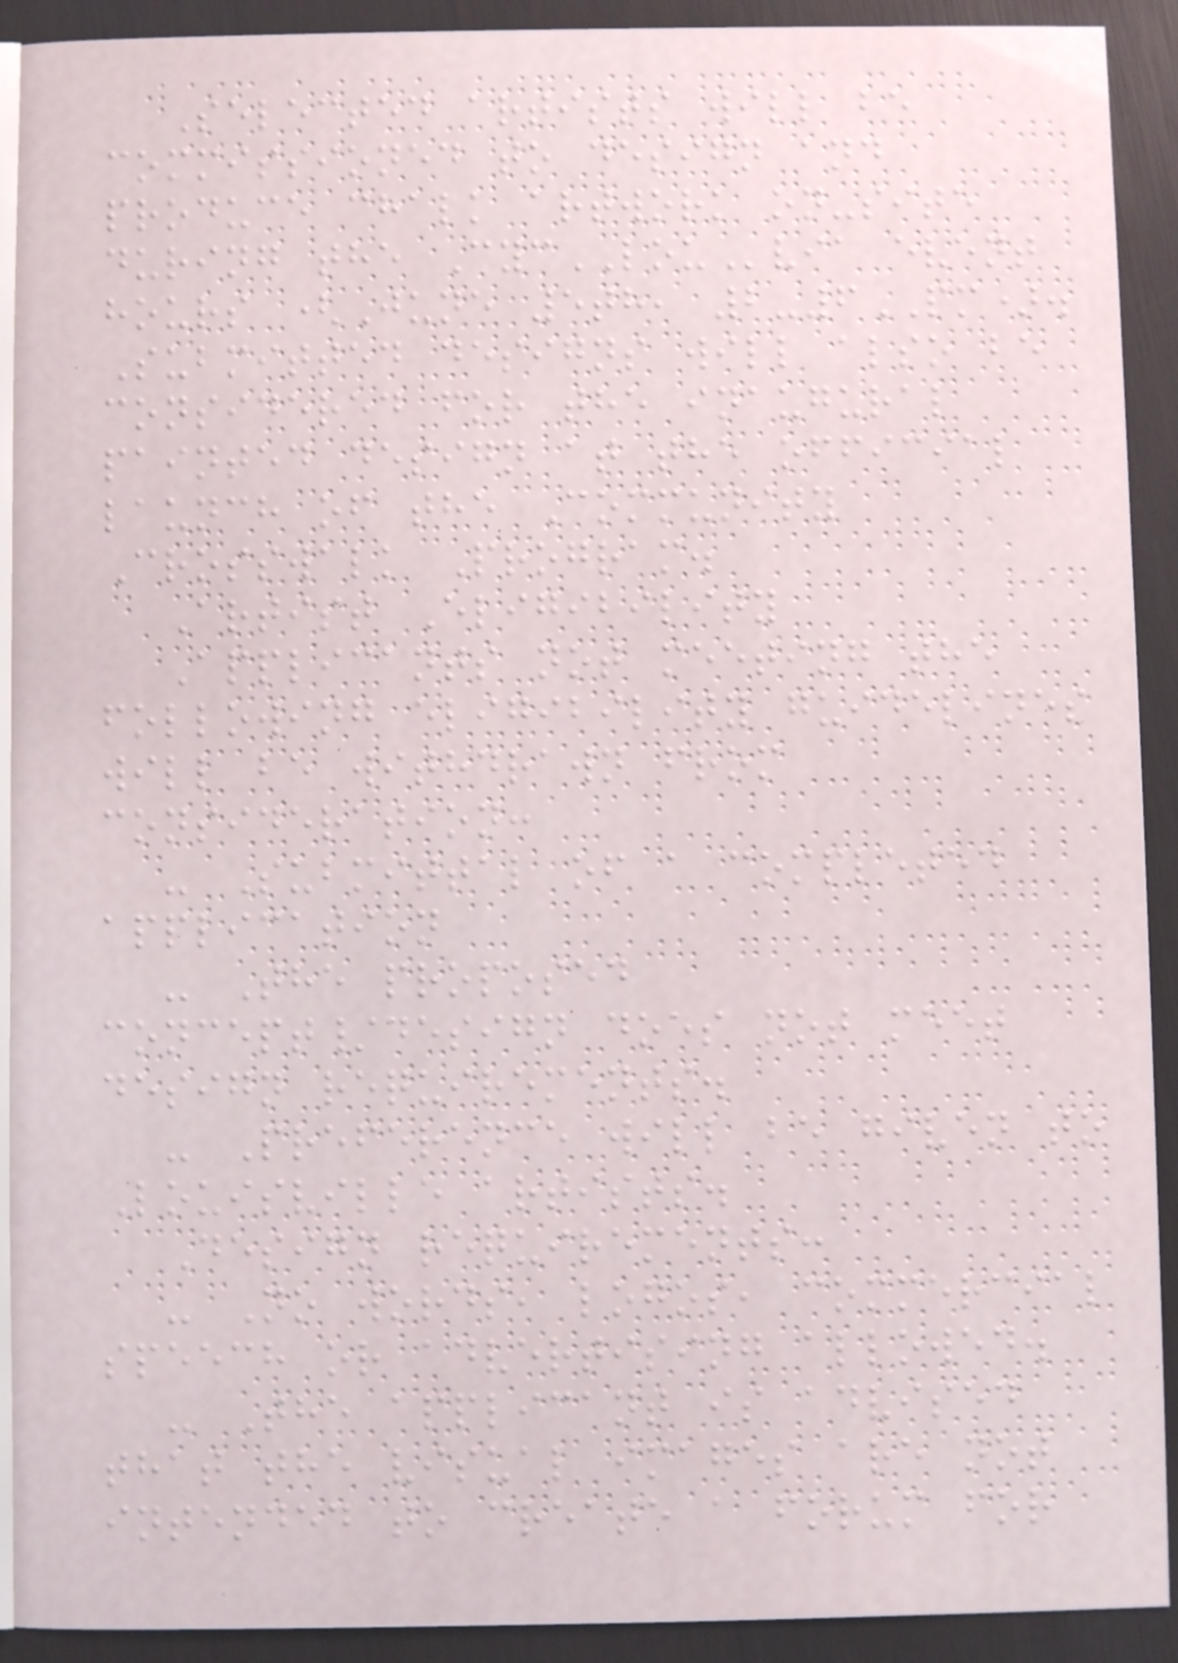Selected artists will be
commissioned to design and
produce chalk artwork on-site
during the CycLOUvia event
hours (June 5th, 2-6PM).
Submitted designs will also be
considered for the inaugural
painted design at the official
launch of the Community
Crosswalk Program.
Artist Eligibility
Applicants not meeting the
following eligibility guidelines
will be withdrawn from
consideration:
- Submittal of a completed
application
- The proposed
concept/design does not meet
design requirements.
- Preference will be given to
Louisville artists.
Design requirements:
- No words, logos, commercial
speech or advertising allowed.
- The applicant is advised
that the visual images are not
intended to create a forum for
